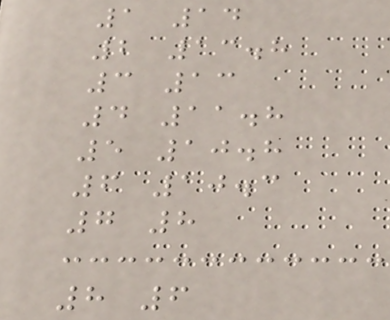1 14
2 13.8
3 13
4 11.8
5 10.8
6 10.3
7 8
8 6
